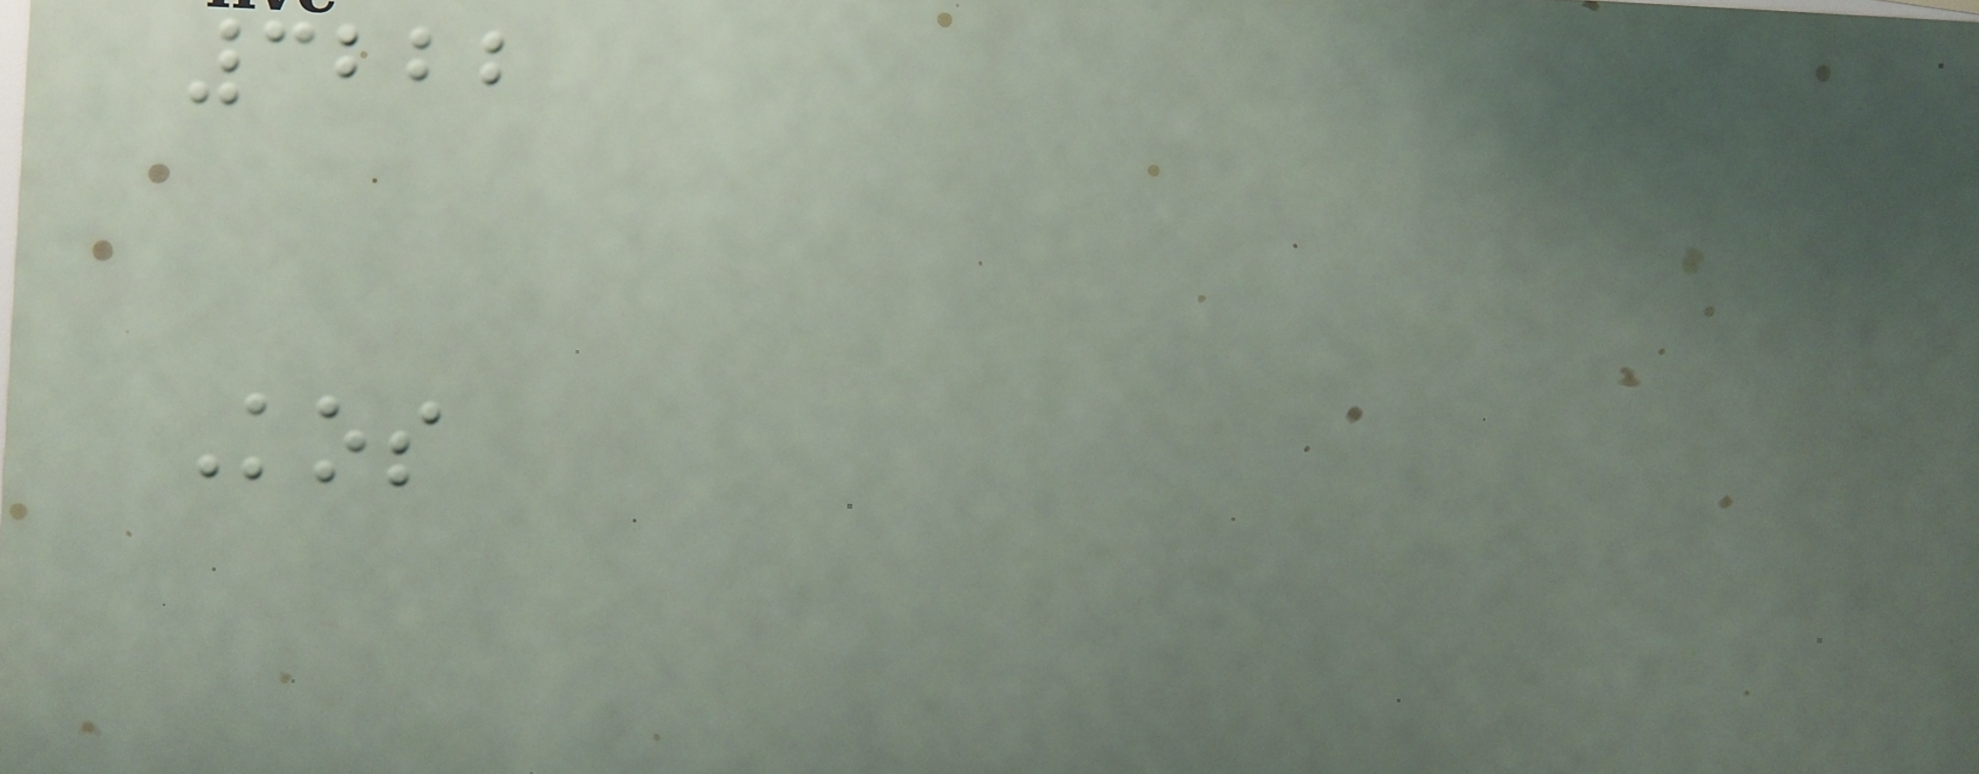3222
Kos
